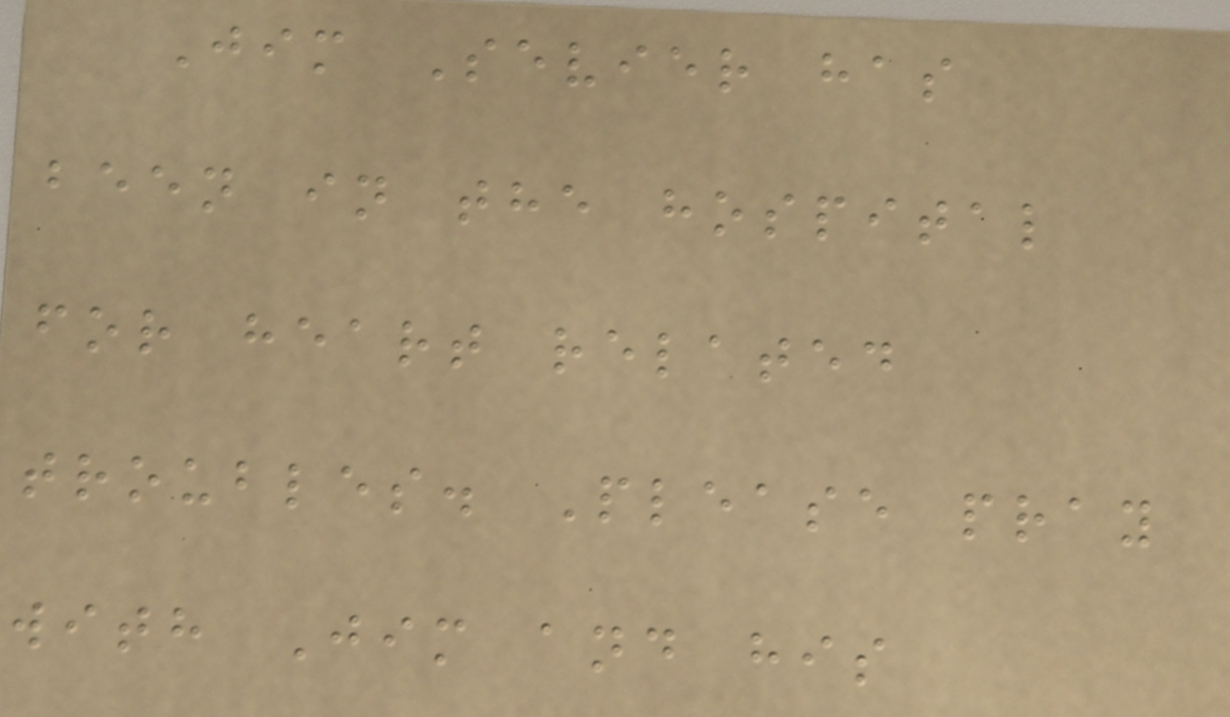Jim Sevier has
been in the hospital
for heart related
troubles. Please pray
with Jim and his
